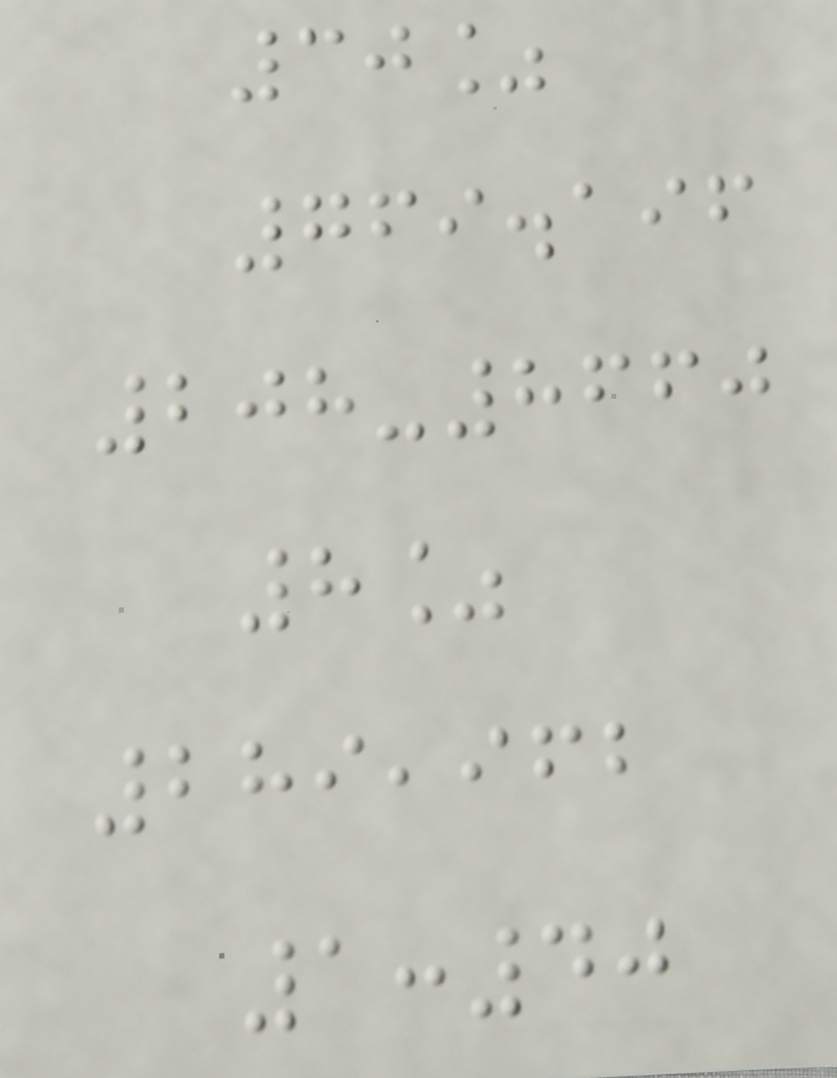30%
769.196
208-8660
8%
289,962
1:40
